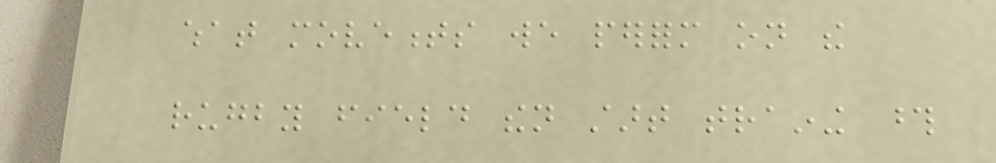what movements we perform on the
rugby field then start training those
